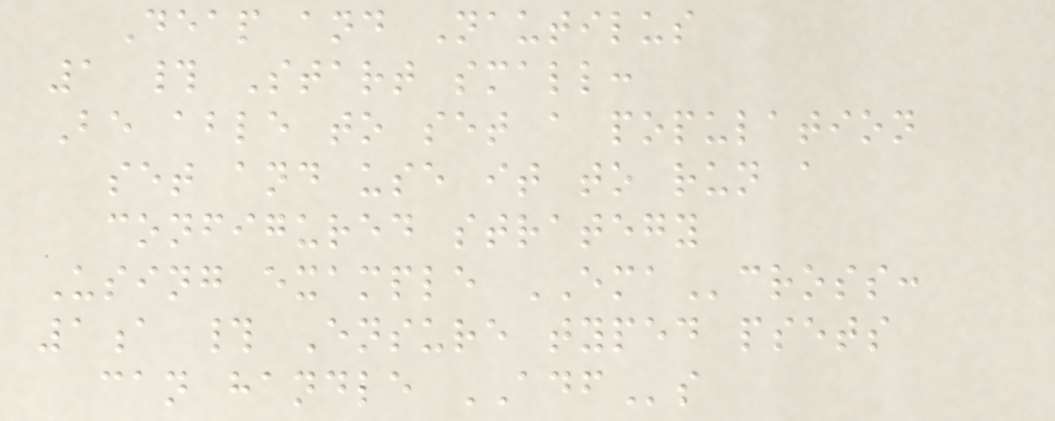Deap and Nautilus
1 # Start small:
Be able to set a population
set and use it to run a
configured strategy
Using example EMAcross:
1a # Ensure typed psets
can handle ADFs
